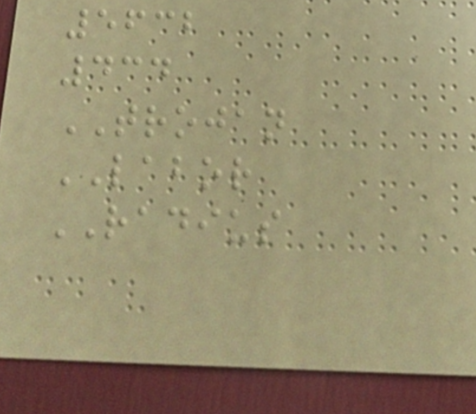5632
434
TROJAN
LABOR
RADIUS
